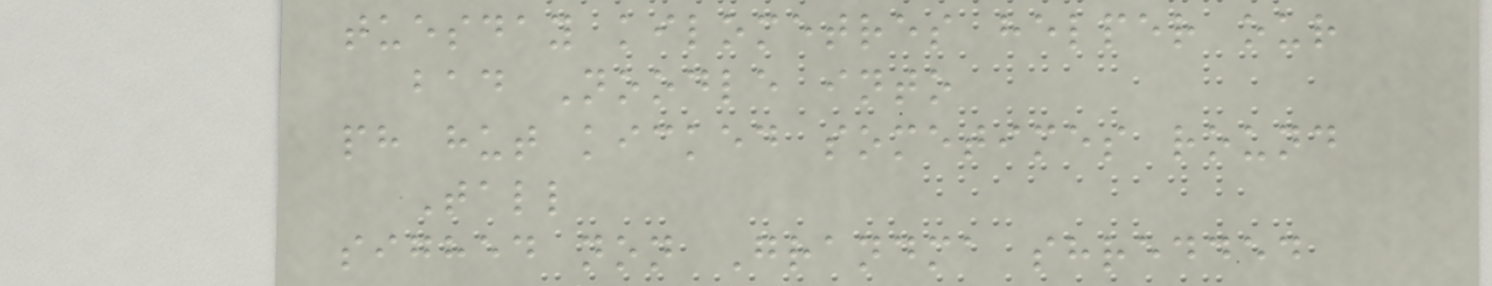tuesday kilometres helper our
bad Noodle into
ph hut kicked sometimes round
Tall
sighed non Grandma shredded
